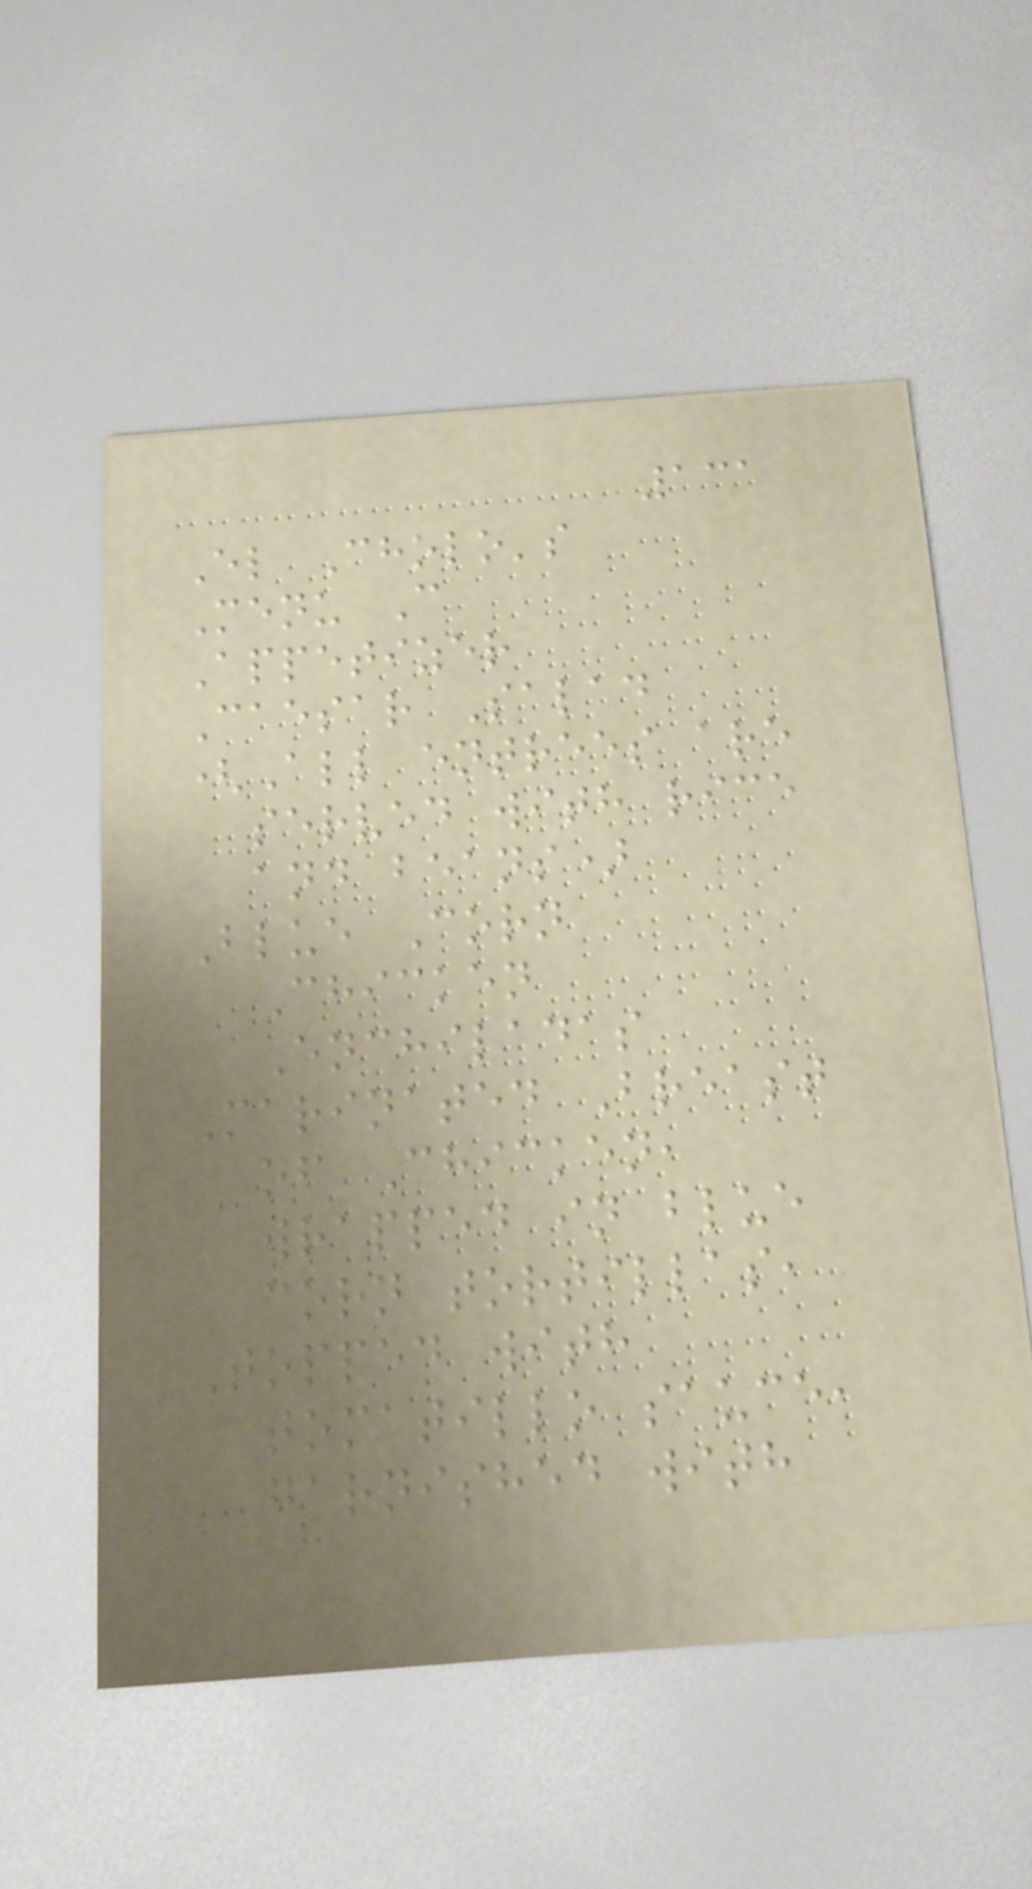131
El Cholo's
Menu C
Appetizer
Caesar Salad
(All entrees are
served with rice
and beans)
Blue Corn
Chicken
Enchiladas
Marinated Breast
of Chicken,
wrapped in blue
corn tortillas,
Topped with
tomatillo sauce,
garnished with
